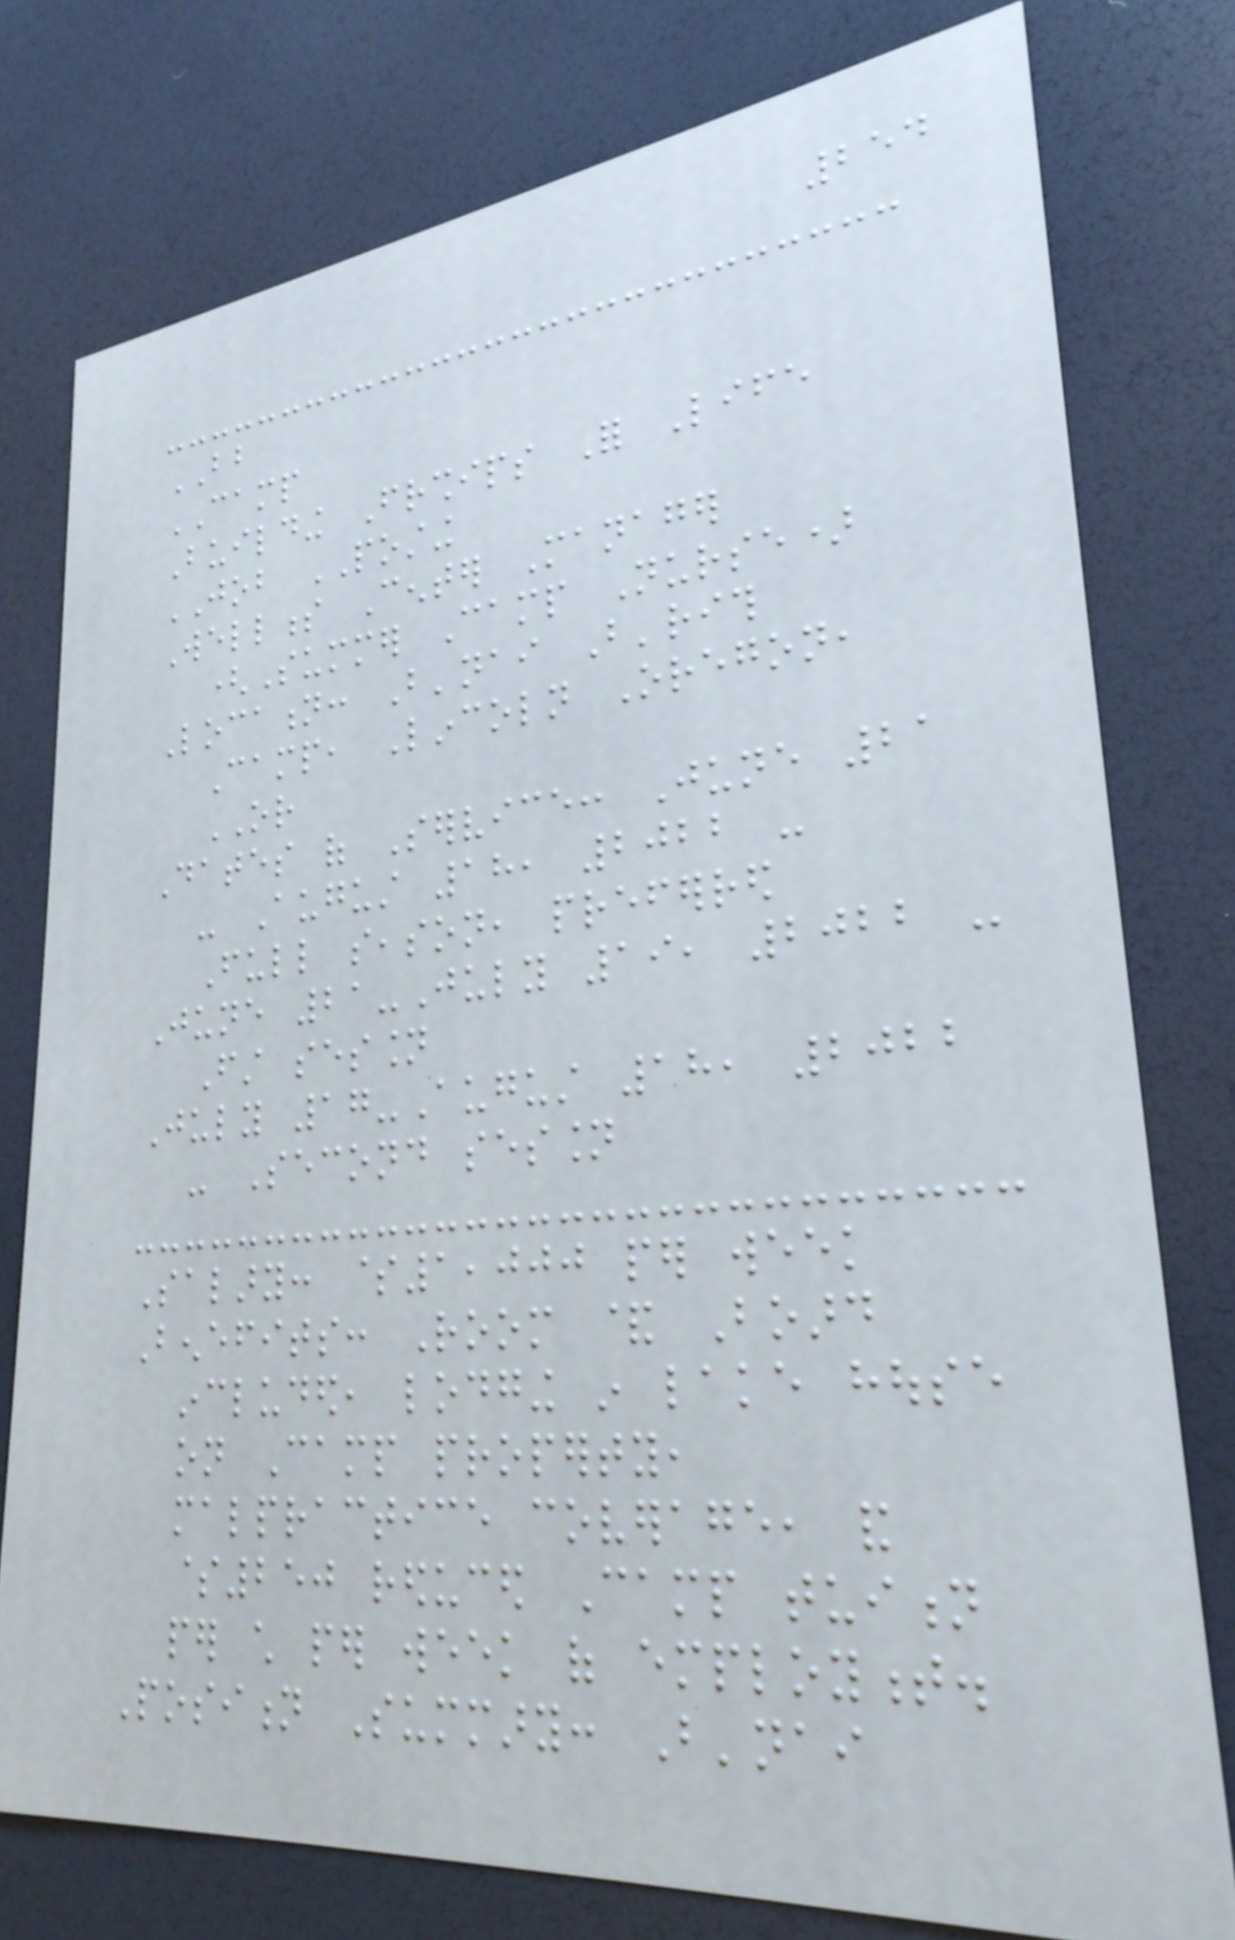254
BB
CAMP
Building Friendships For Life
JOB POSTING
Wellness Center Manager
(Summer Camp Nurse)
Location: B'nai B'rith
Camp, Lincoln Oregon,
OR
Dates of Service: June 21
- August 18, 2022 -
Full season, preferred
June 21-July 19, 2022 -
First session
July 17-August 18, 2022
- Second session
Salary: $1,000 per week
Benefits: Room & Board
included, lodging in lake house
on Camp property,
malpractice coverage, and
$250 reduced Camp tuition
per child per week of employment.
Position Summary: B'nai
